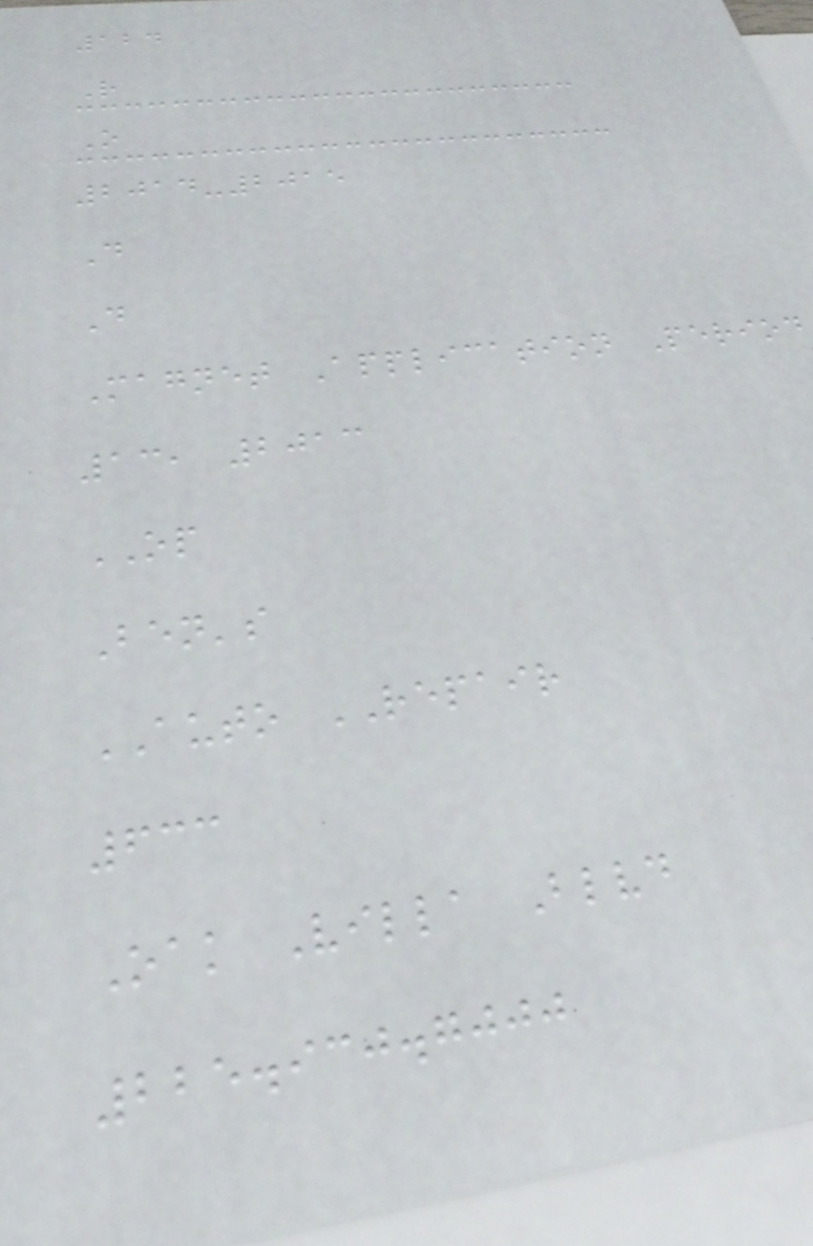124
R
O
2014-2015
D
D
Magnet Application Period
13, 2013
OP
Ben's
AUTO REPAIR
633
Oak Villa Blvd
225.930.7000
